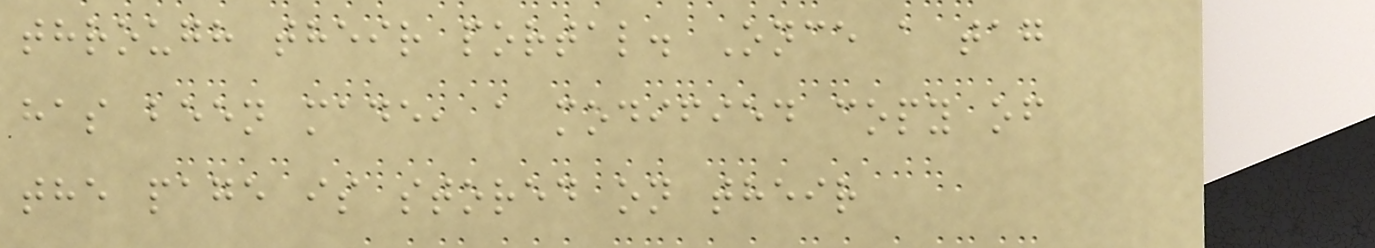through their portal. Once a tag
has been made, a modified copy of
the page is stored on their
